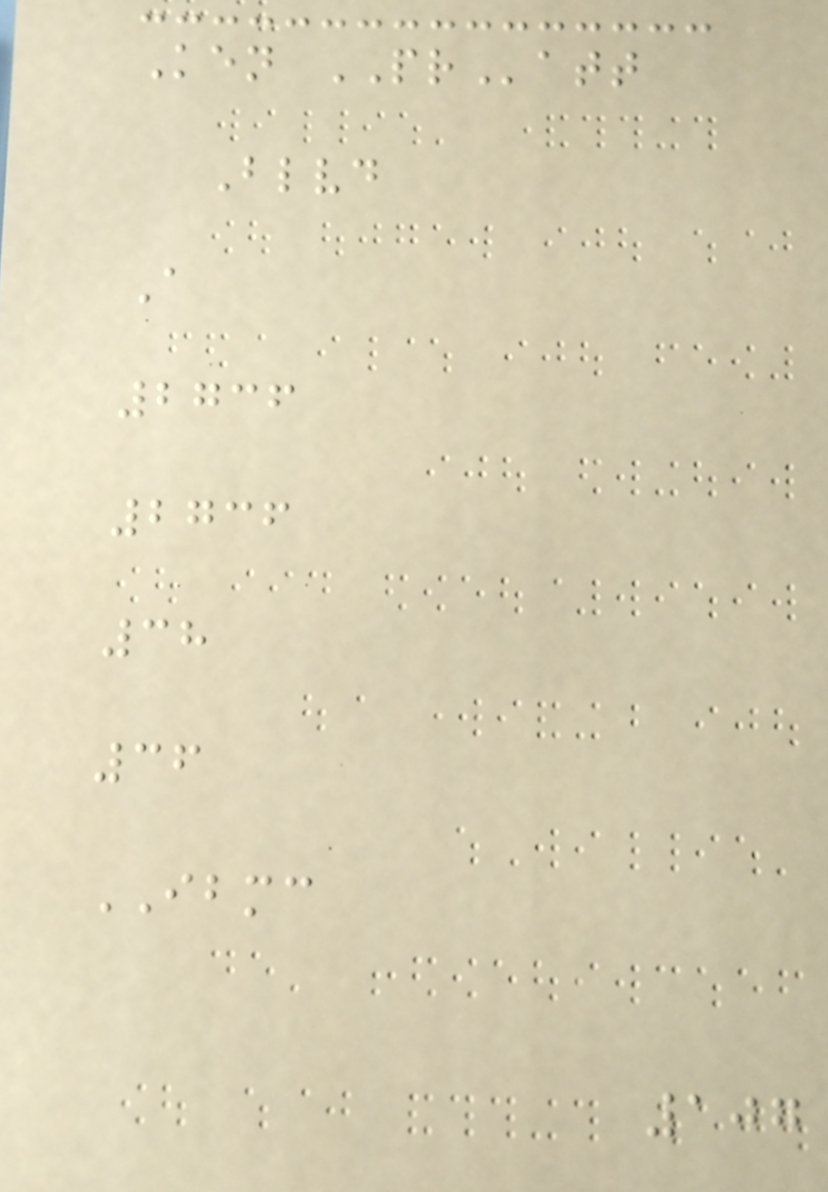Ken PRatt
Blvd
A
2736
2736
38
36
IBMC
107
